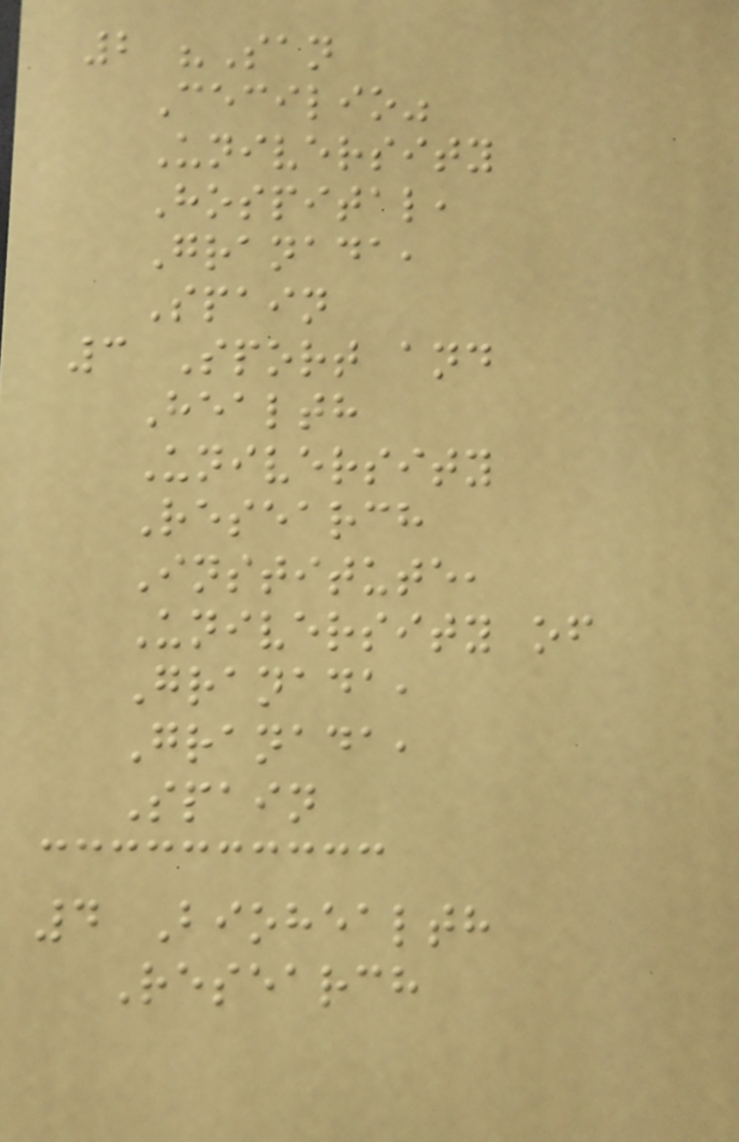2 "San
Cecilio"
University
Hospital,
Granada,
Spain
3 Sport and
Health
University
Research
Institute,
University of
Granada,
Granada,
Spain
4 Biohealth
Research
